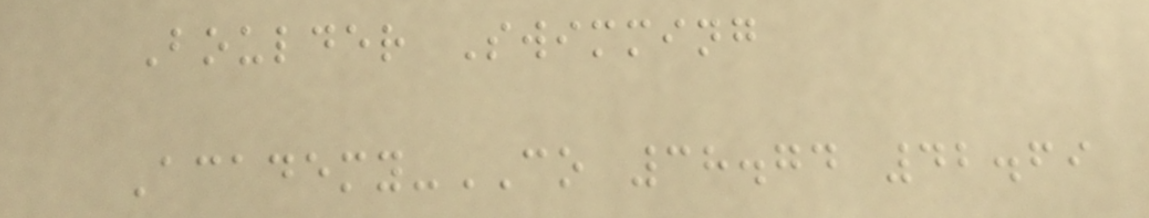Boulder Swimming
Academy-CO 38.74 42.69
